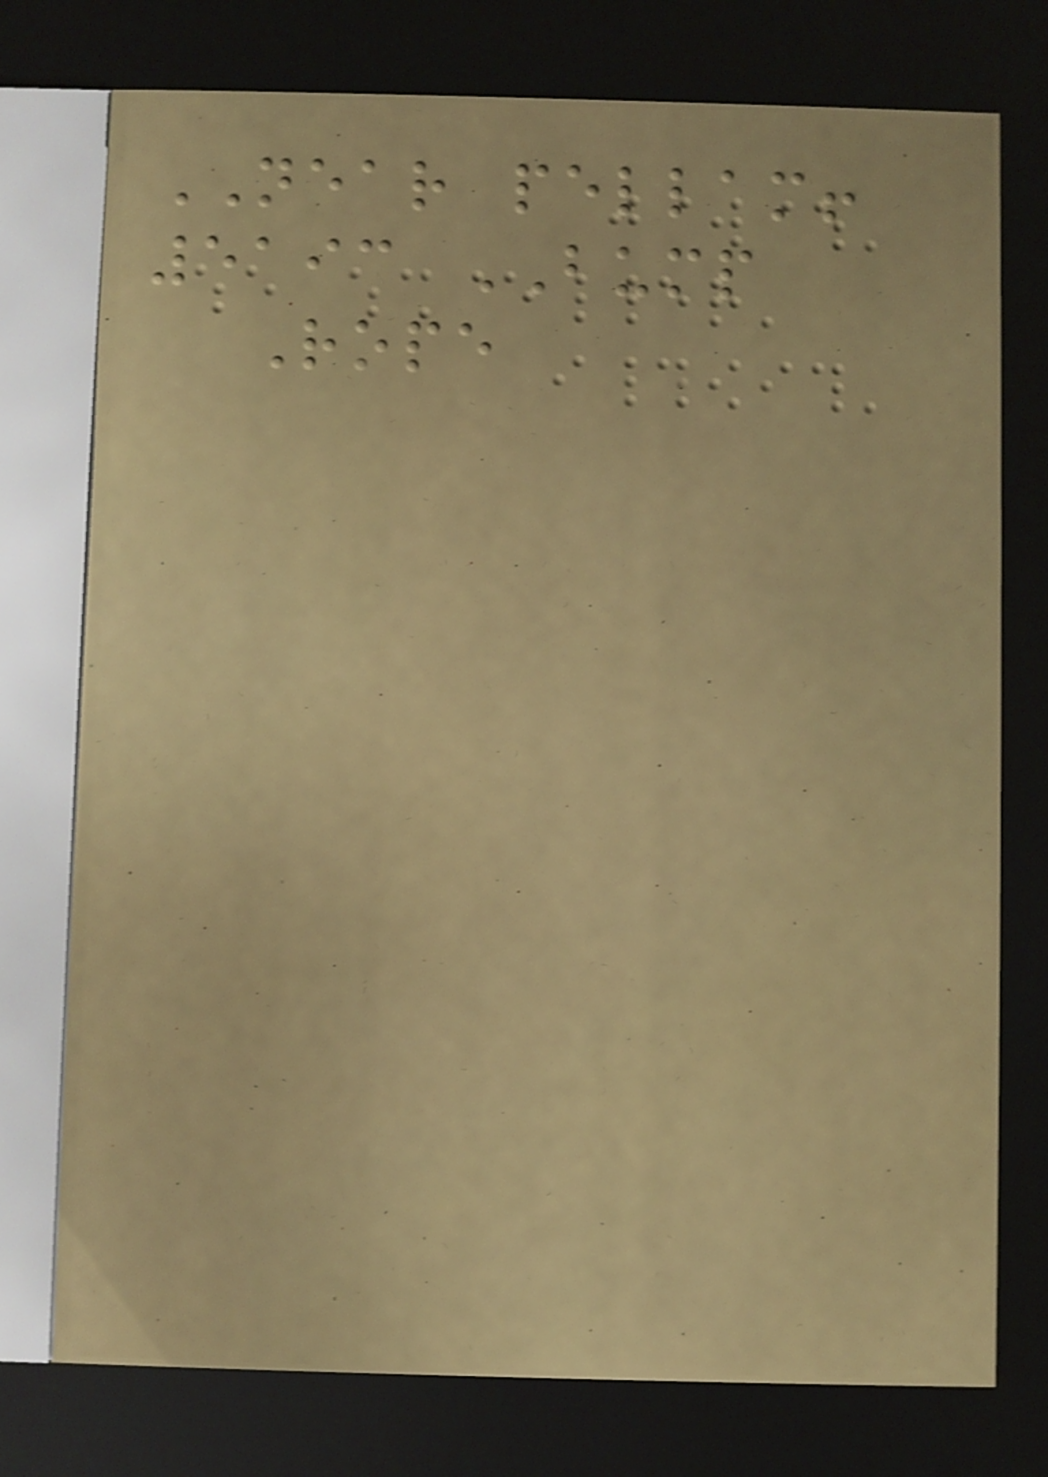NEAR pellam!
5193 BUMP
Rope
